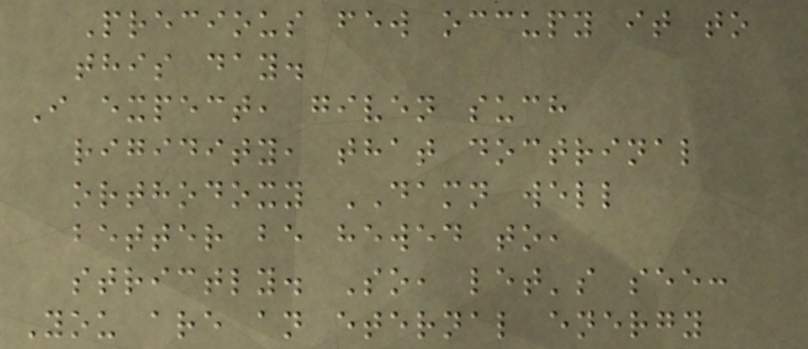Precious few occupy it to
this day.
I expect, given such
rigidity, that doctrinal
orthodoxy DAMN well
better be hewed to,
strictly. So, let's see:
You are an eternal energy
